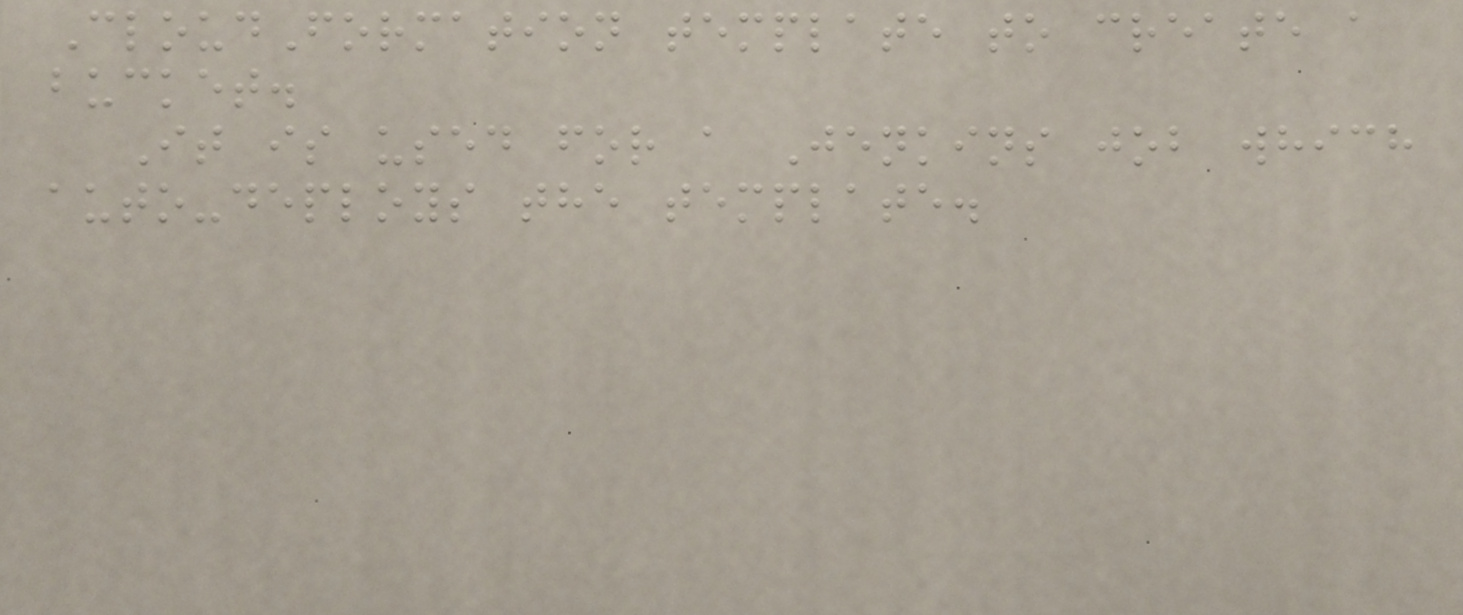CloudFormation template to create a
bucket.
It is used for a Jenkins job which
auto-deploys the template.
